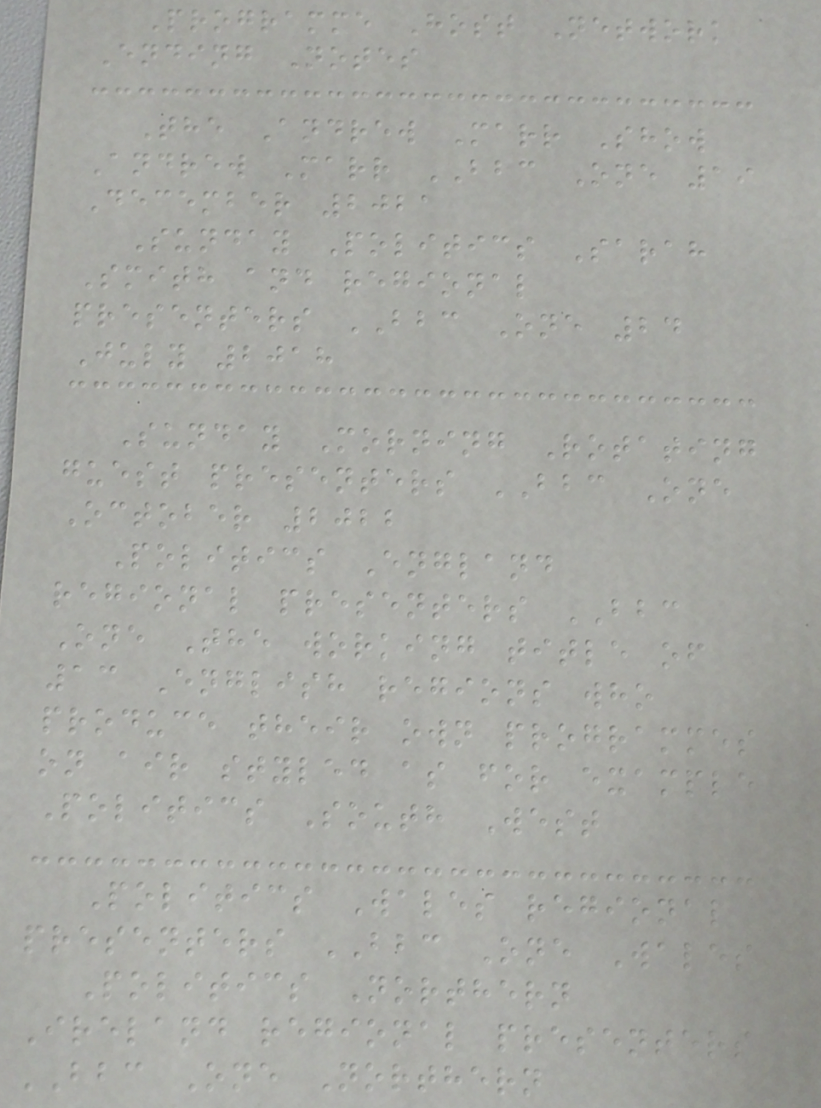Programme Host Network
Ending Notes
The Andrew Marr Show
Andrew Marr BBC One 19
December 2021
Sunday Politics Sarah
Smith and regional
presenters BBC One 24
July 2018
Sunday Morning Rotating
guest presenters BBC One
October 2022
Politics England
regional presenters BBC
One The working title of
13 English regions who
produce their own programmes
on air styled as for example
Politics South West
Politics Wales regional
presenters BBC One Wales
Politics Northern
Ireland regional presenters
BBC One Northern
